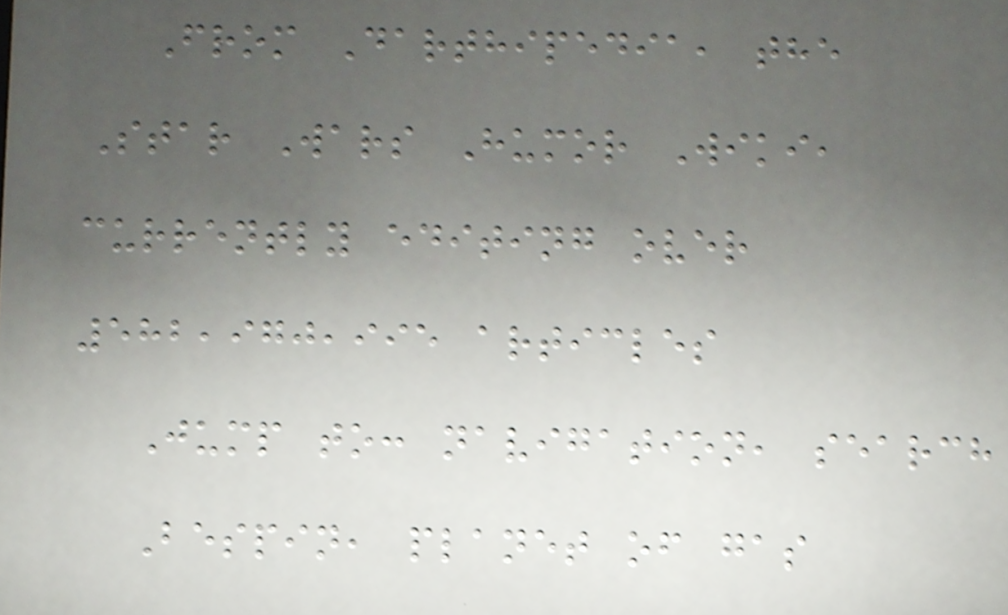From Darthipedia, the
Star Wars Humor Wiki,
currently editing over
582,970,995 articles
Jump to: navigation, search
Bespin, planet of gas
